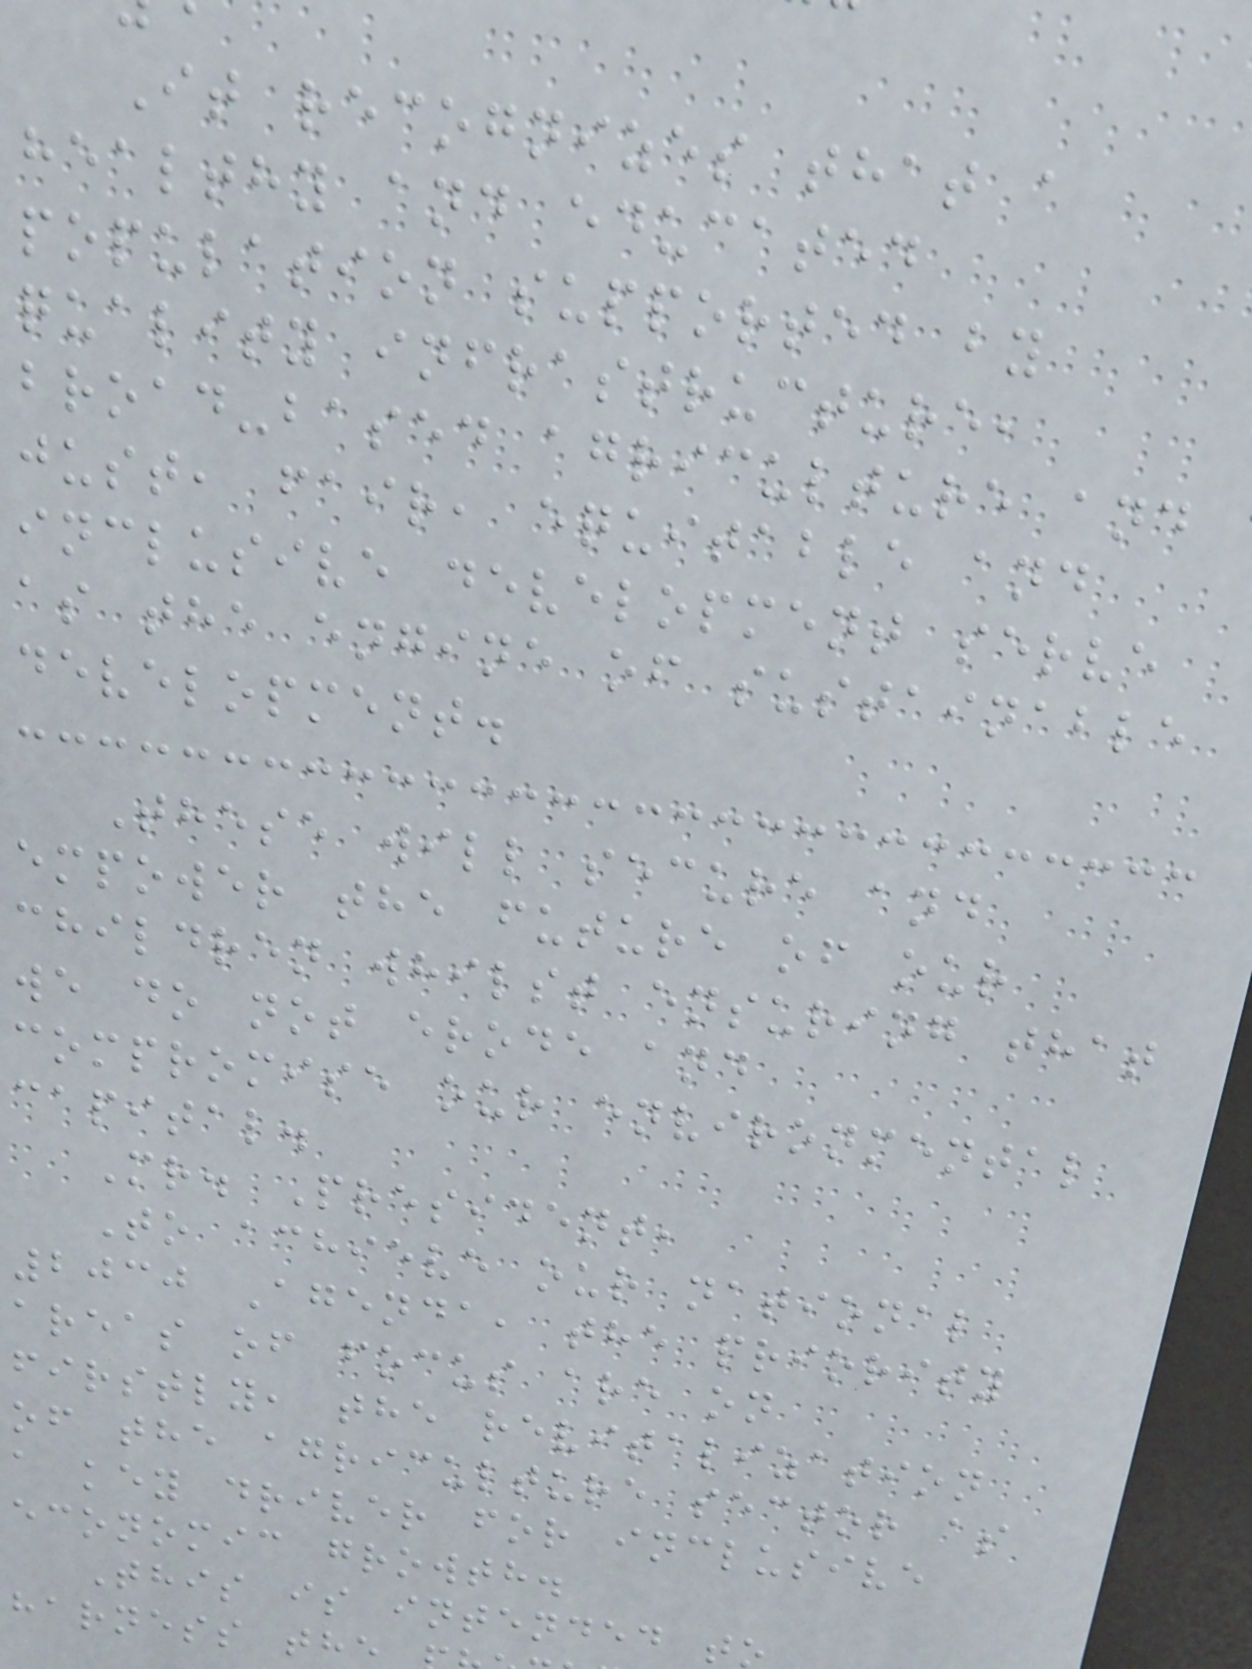It recognizes that a
healthy and educated
population supported by
quality infrastructure,
broad-based agriculture and
just, fair, equitable and
inclusive development serve
as the engine of sustainable
development.
These will secure and
empower the future of our
children whilst ensuring that
we do not erode and
compromise our environmental
capital.
Mr. President,
To achieve our national
2030 Agenda, the priority
areas of focus are on
firstly, the revitalization
of the agriculture sector as
a key driver for inclusive
economic growth.
This is intended t
harness the
